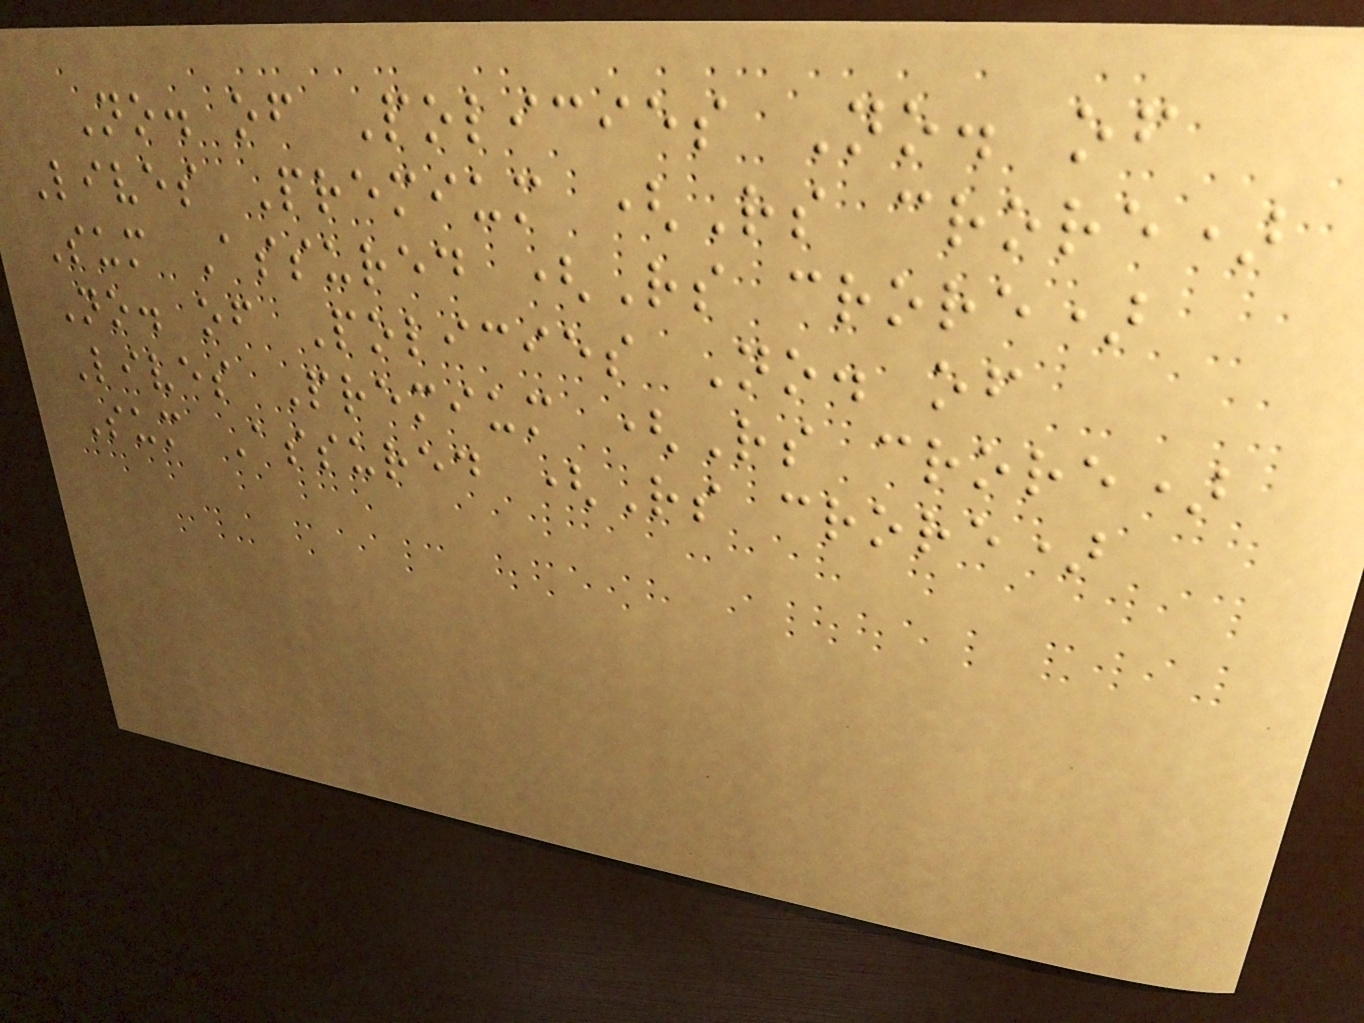No. of Policies No. of
Lives Premium (Rs crore)
Sum Assured (Rs crore)
No. of Policies No. of
Lives Premium (Rs crore)
Sum Assured (Rs crore)
